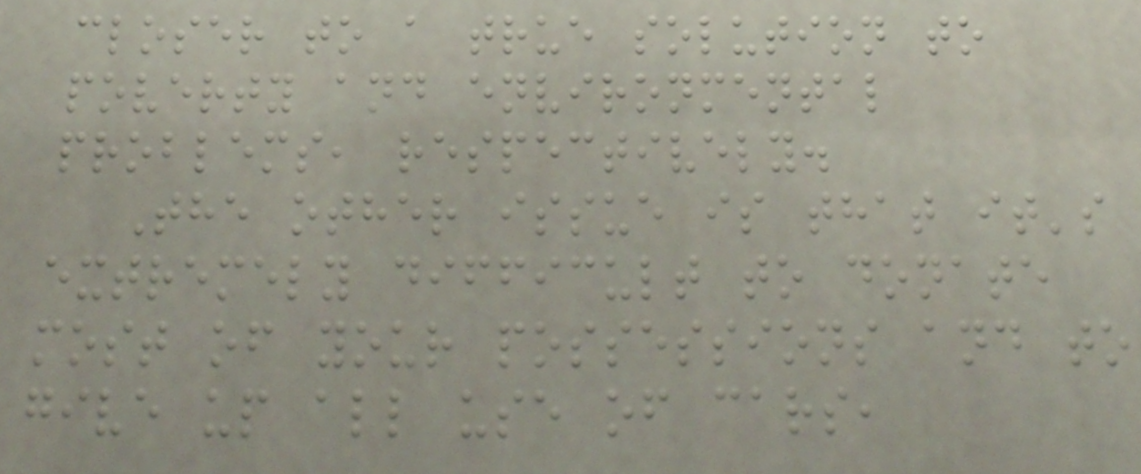closer to a true solution to
poverty and environmental
problems, respectively.
The other issue is that it's
extremely difficult to donate
most of your possessions and to
give up all use of cars,
